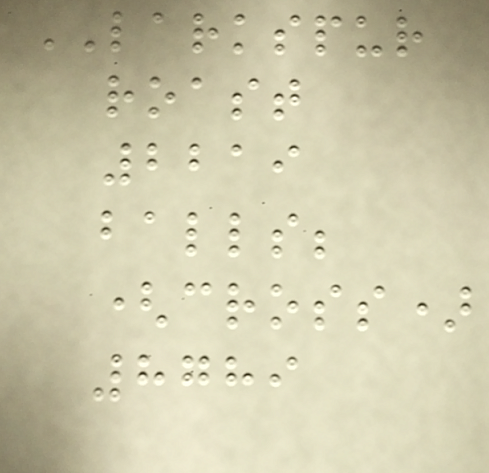LARKSPUR
roast
2219
balls;
(cross)
8789
